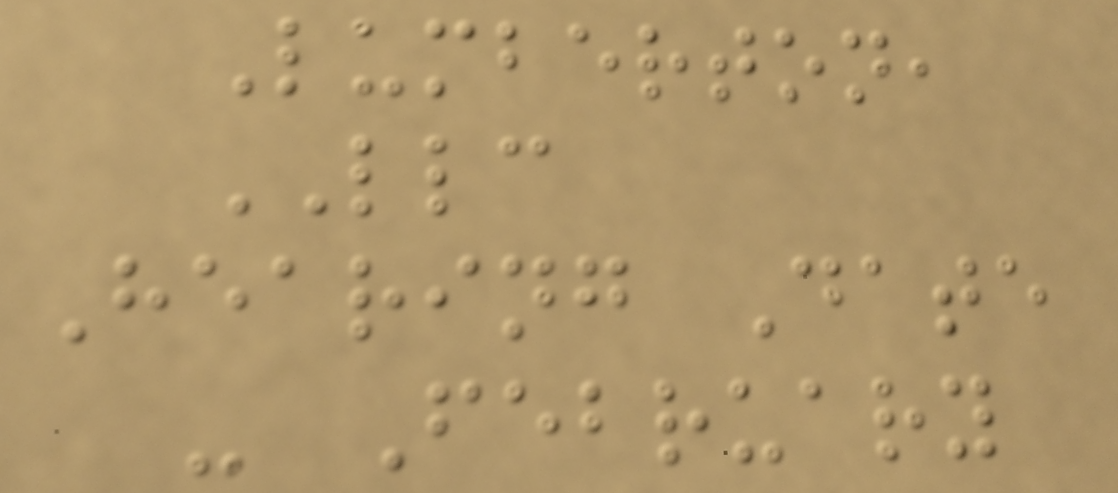Lumberton,
LLC
Hearing Date
- February
